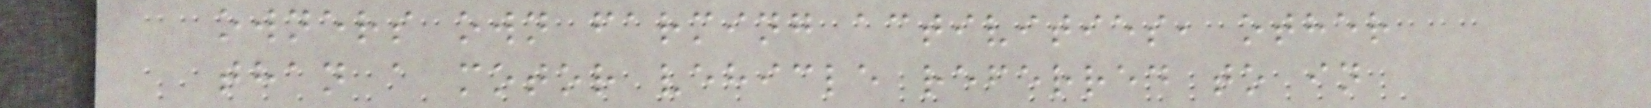owners own farming activities, other
than a motor vehicle referred to in
